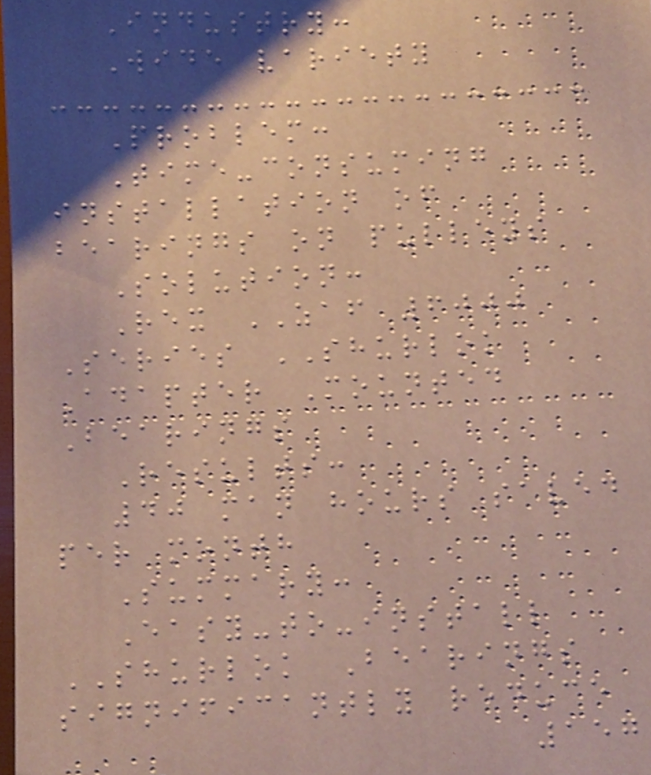Industry:
Wide variety
Problem:
Time-consuming
installation of
bearings on pulleys
Solution:
Rex ZAF 6000
Series SHURLOK
Adapter Mounted
Bearings
Results:
40 man hours saved
per month
Summary:
Easy-to-install
SHURLOK Bearings
significantly reduce
157
